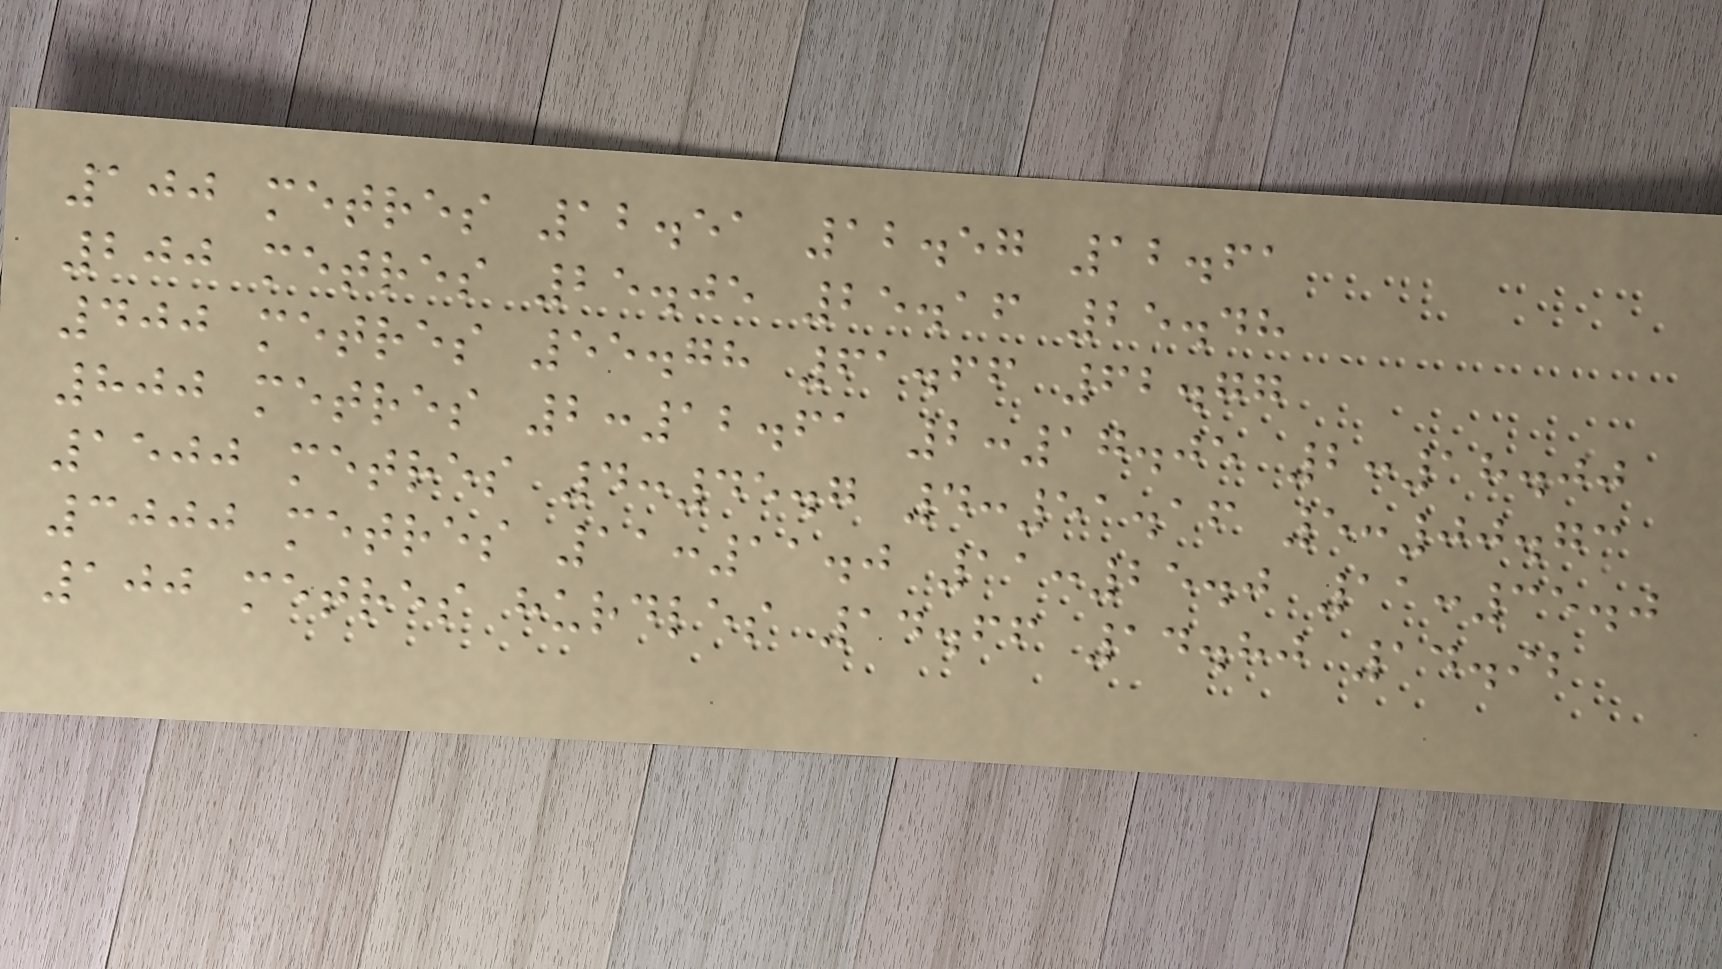100 metres 12.51 12.57 12.61
200 metres 25.05 25.16 25.48
400 metres 55.78 61.66 62.77
800 metres 2:12.61 2:17.05 2:18.00
1500 metres 4:45.7 4:51.16 5:00.73
3000 metres 11:11.0 11:25.0 11:35.0
100 metres hurdles 14.66 14.80 14.92
